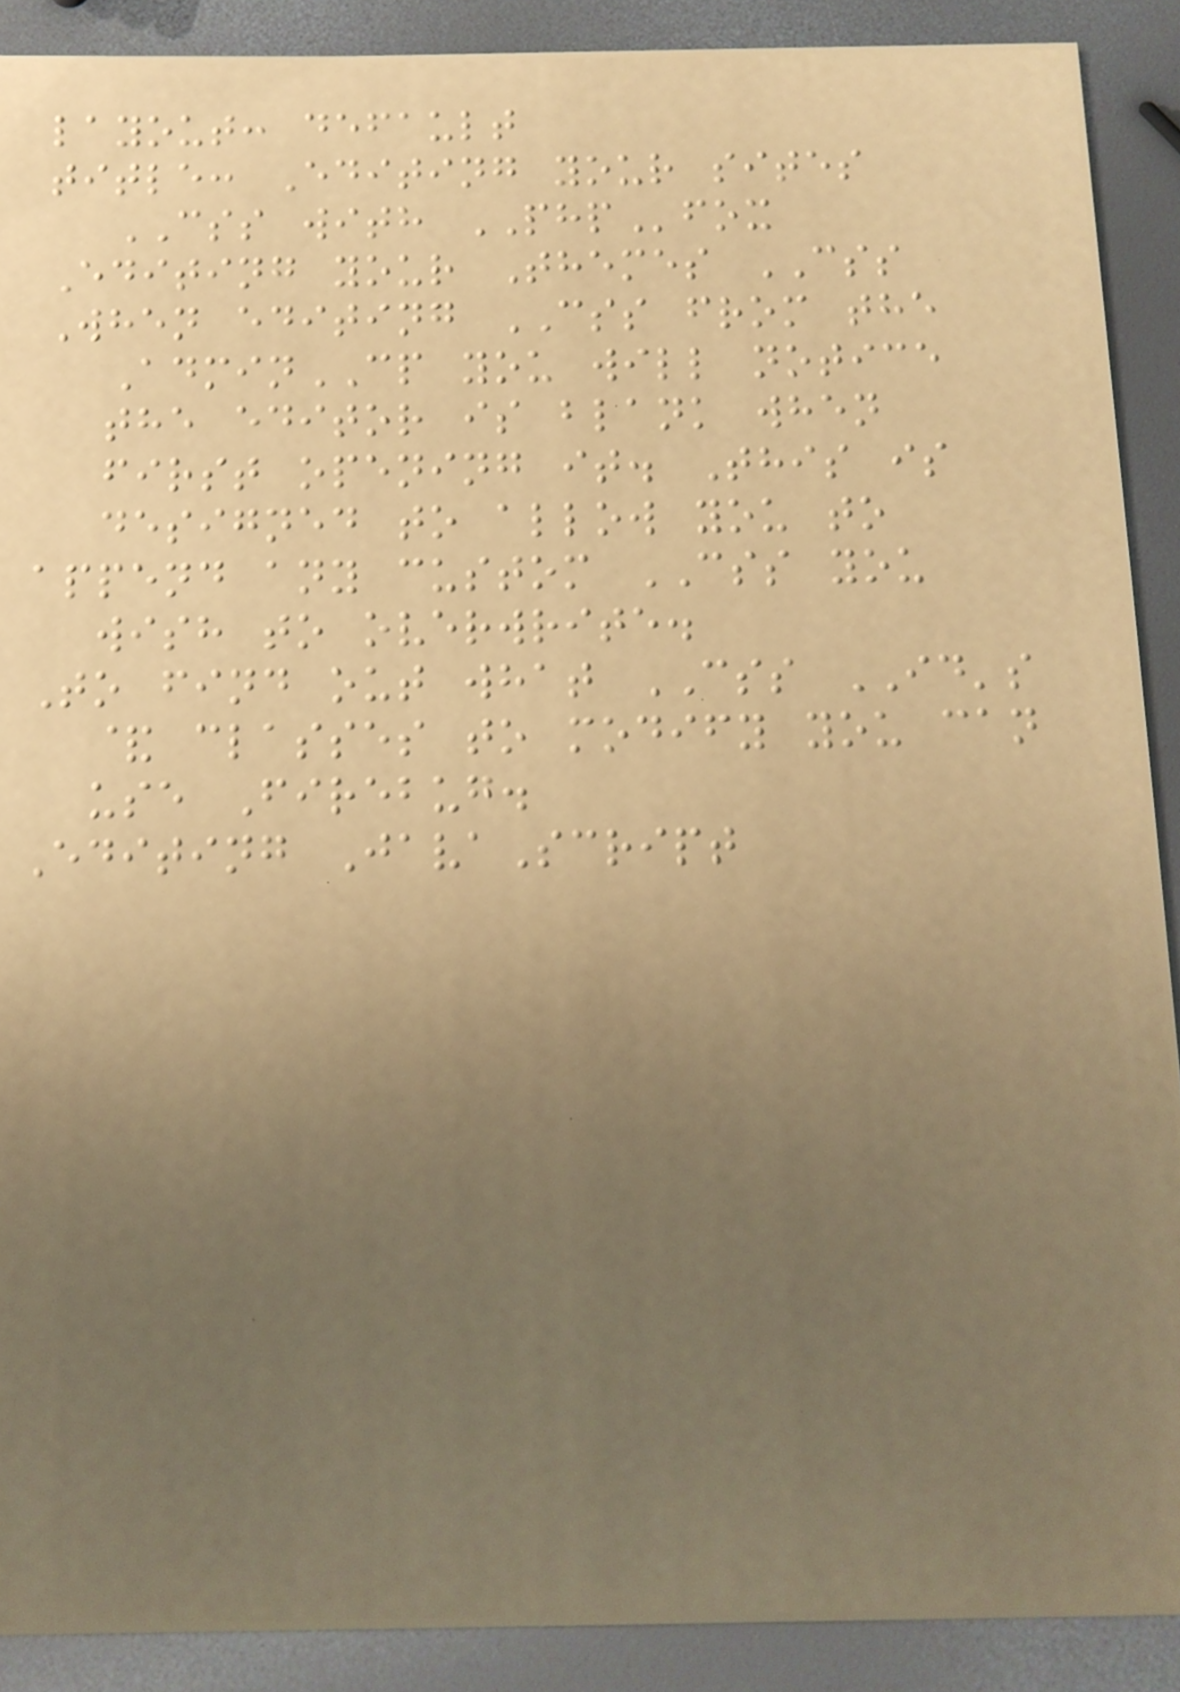layout: default
title: Editing your sites
CSS with PHPfox
Editing your Themes CSS
When editing CSS from the
AdminCP you will notice
the editor is blank when
first opening it. This is
designed to allow you to
append any custom CSS you
wish to overwrite.
To find out what CSS ID's
& classes to modify you can
use Firebug.
Editing JavaScript
